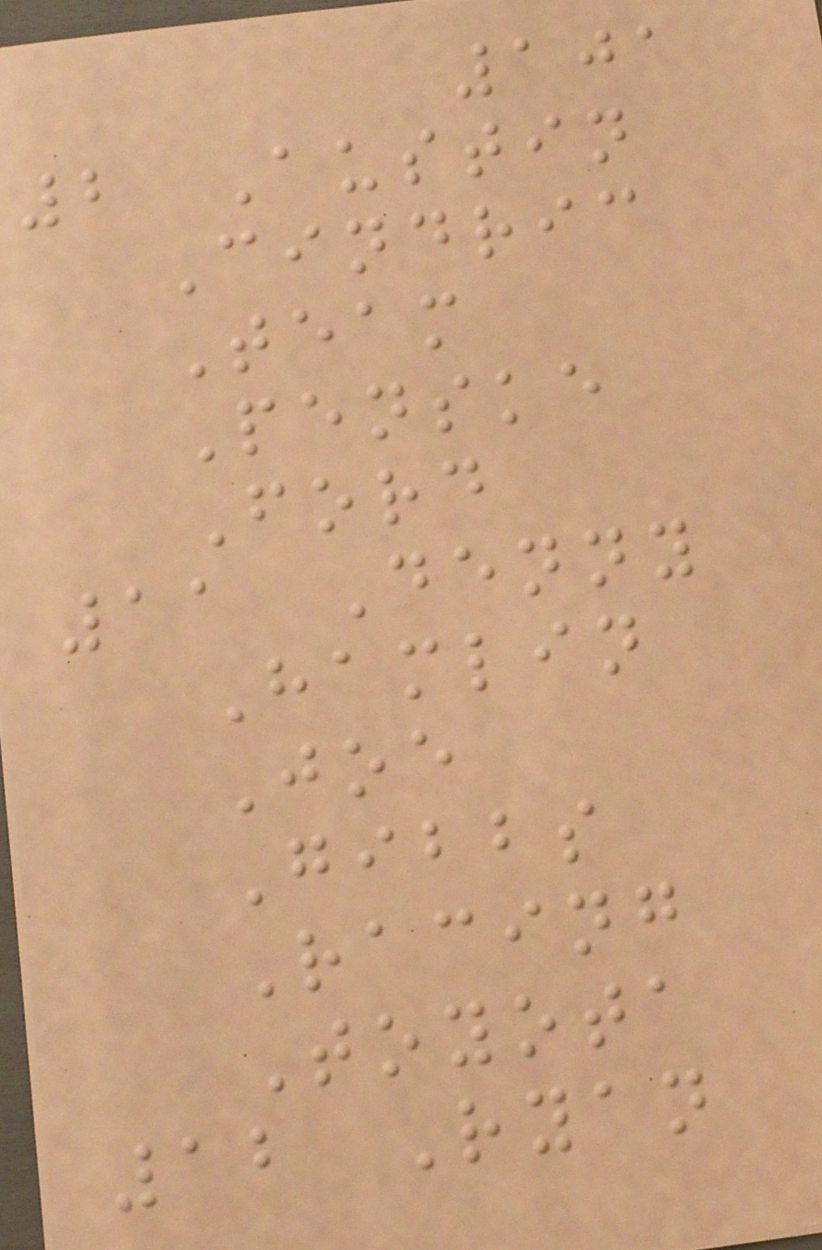101
2 Austin
Cindric
Team
Penske
Ford
11 Denny
Hamlin
Joe
Gibbs
Racing
Toyota
12 Ryan
